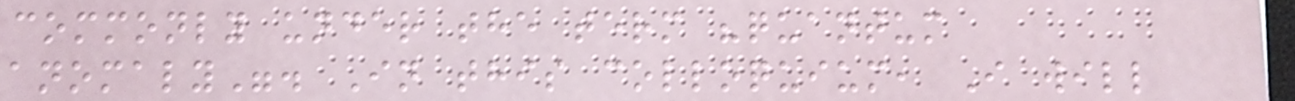commonly under the term "quantum
anomaly". In this colloquium, I will
